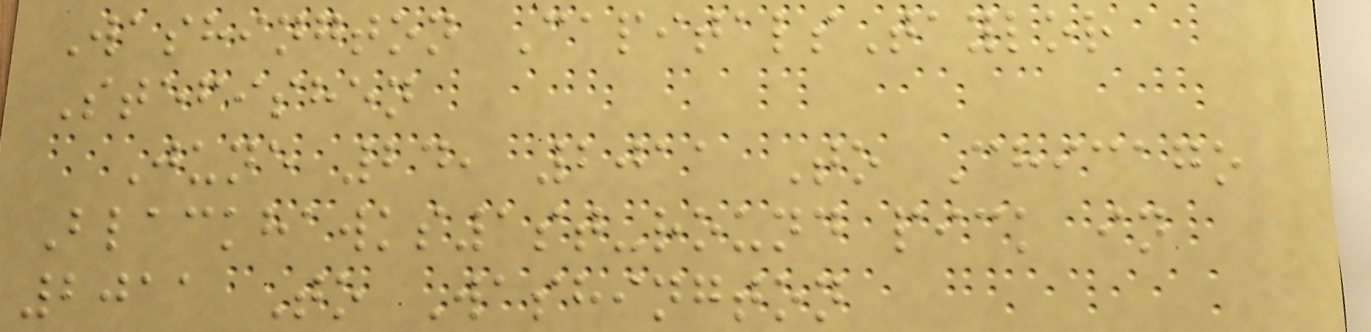Washington CapitalsTaylor
Stefishen
June 24, 2011 To Chicago
Blackhawks1st-round pick in
2011 To Washington
